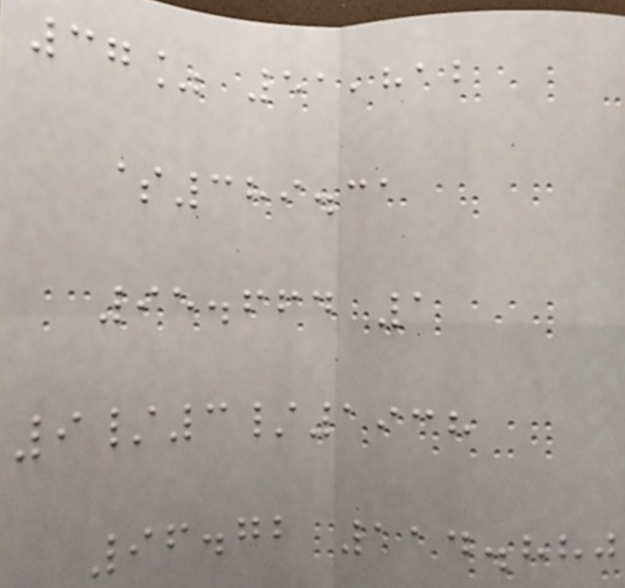37% 51,812
$389.31
95.664 1
9/3/1938
96.72 114.880
